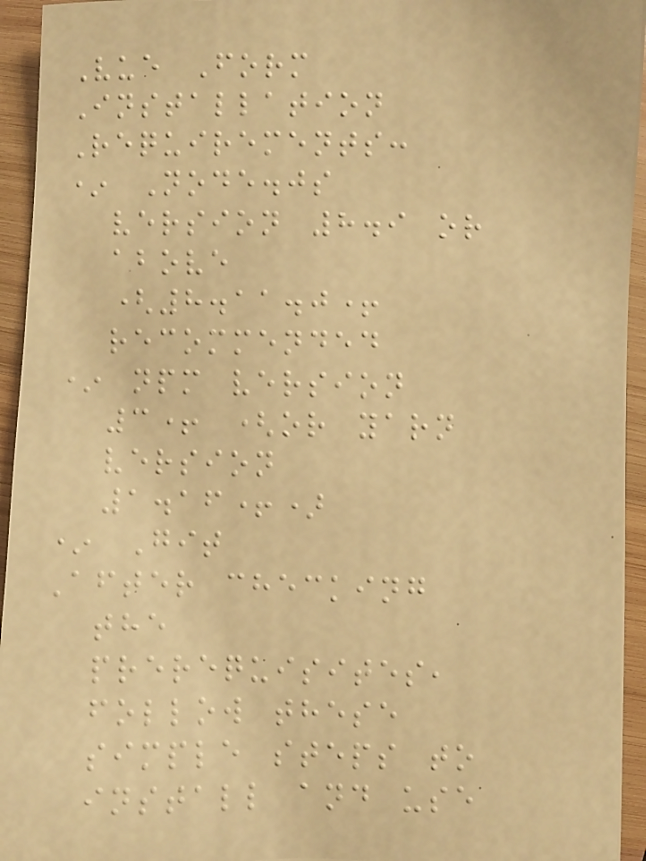Vue Form
Installation
Requirements:
* Node.js
version 8.9 or
above
(8.11.0+
recommended
* npm version
3+ (or yarn
version
1.16+)
* Git
After checking
the
prerequisites,
follow these
simple steps to
install and use
